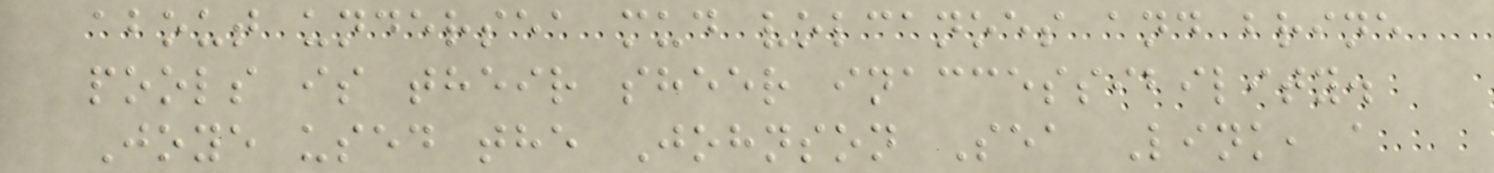about undersea mud volcanoes and brine
pools is their sheer inaccessibility.
Joye used the Johnson Sea Link, a
